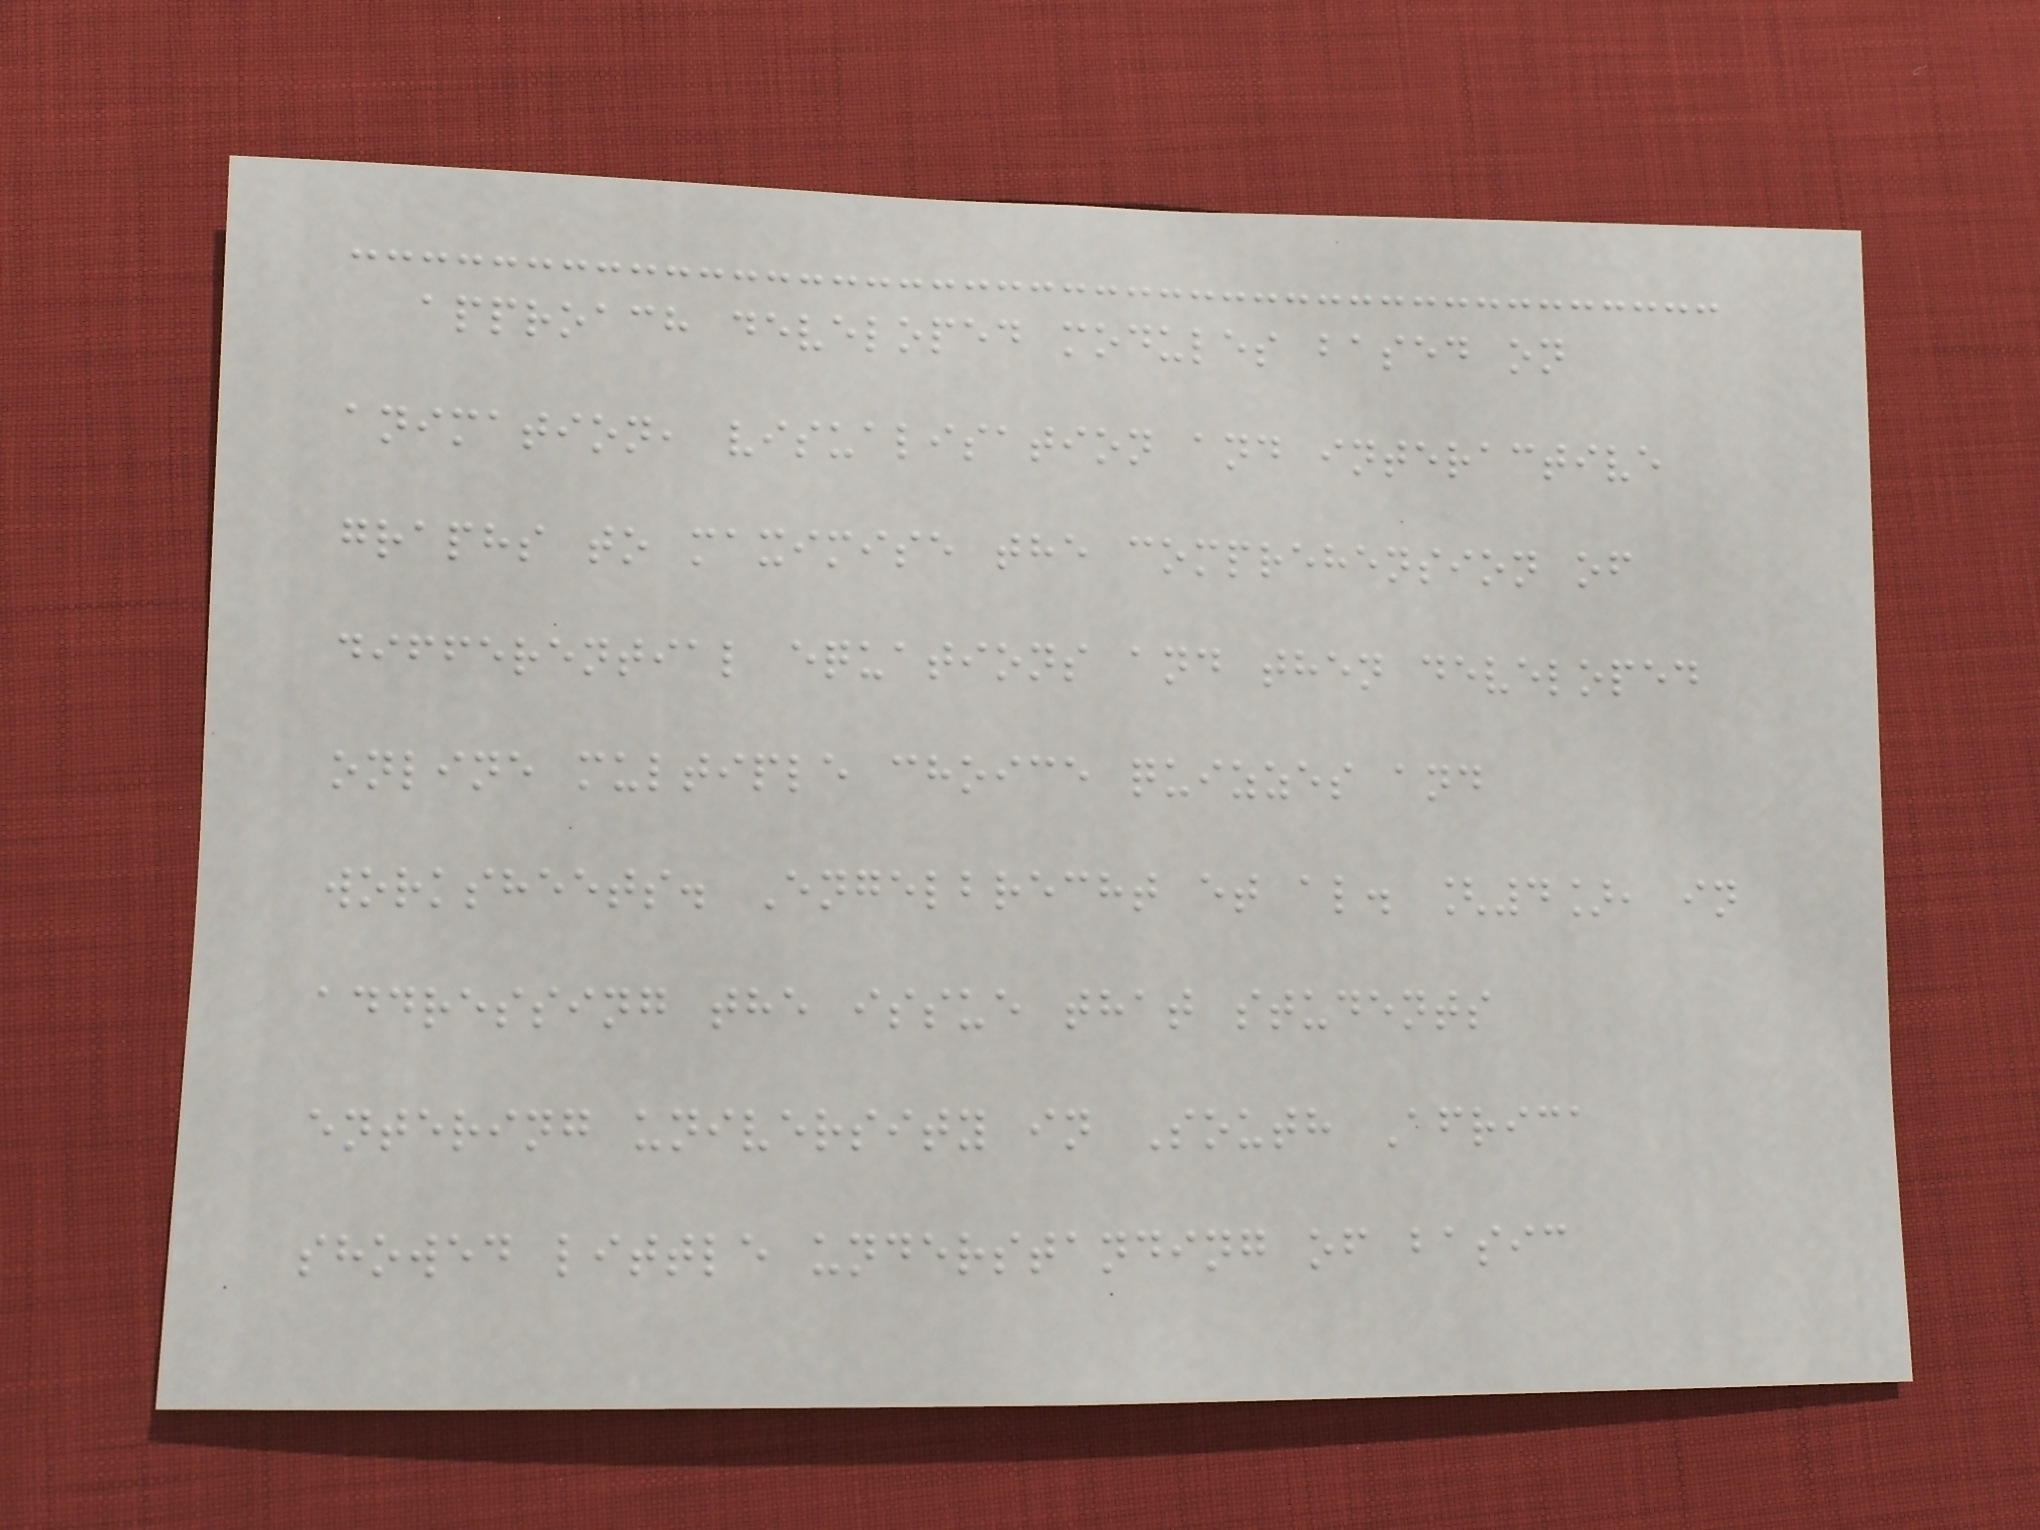approach developed modules based on
animation, visualisation and interactive
graphs to maximise the comprehension of
differential equations and then developed
online multiple choice quizzes and
worksheets. Engelbrecht et al. [4], in
addressing the issue that students
entering university in South Africa
showed little understanding of basic
